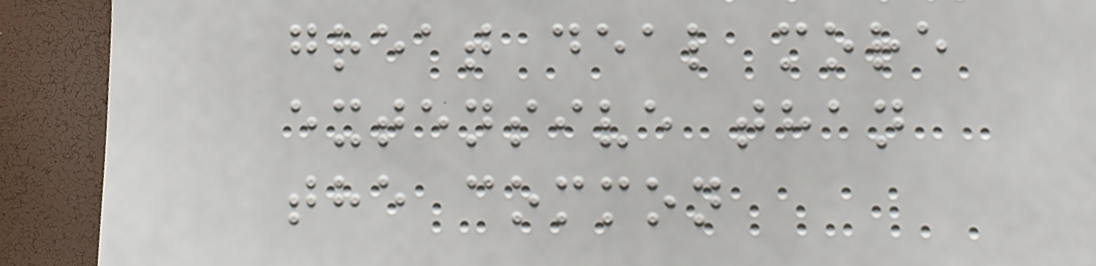great deal more
extensive than
the common
